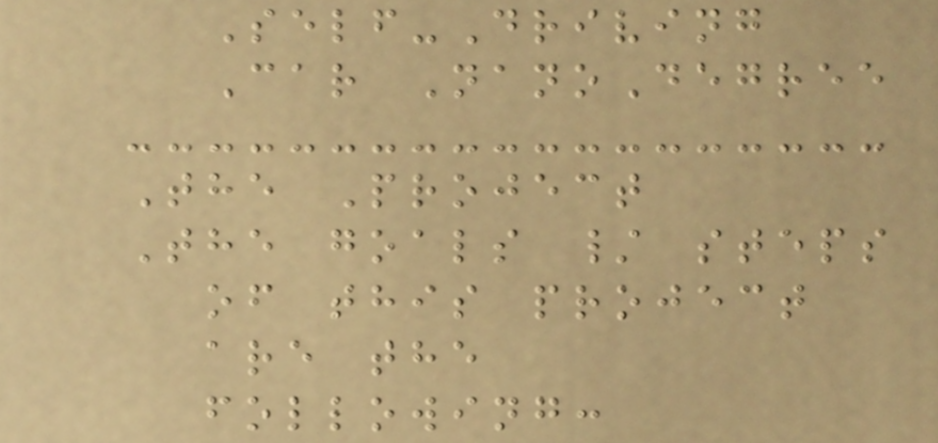Self-Driving
Car NanoDegree
The Project
The goals / steps
of this project
are the
following:
